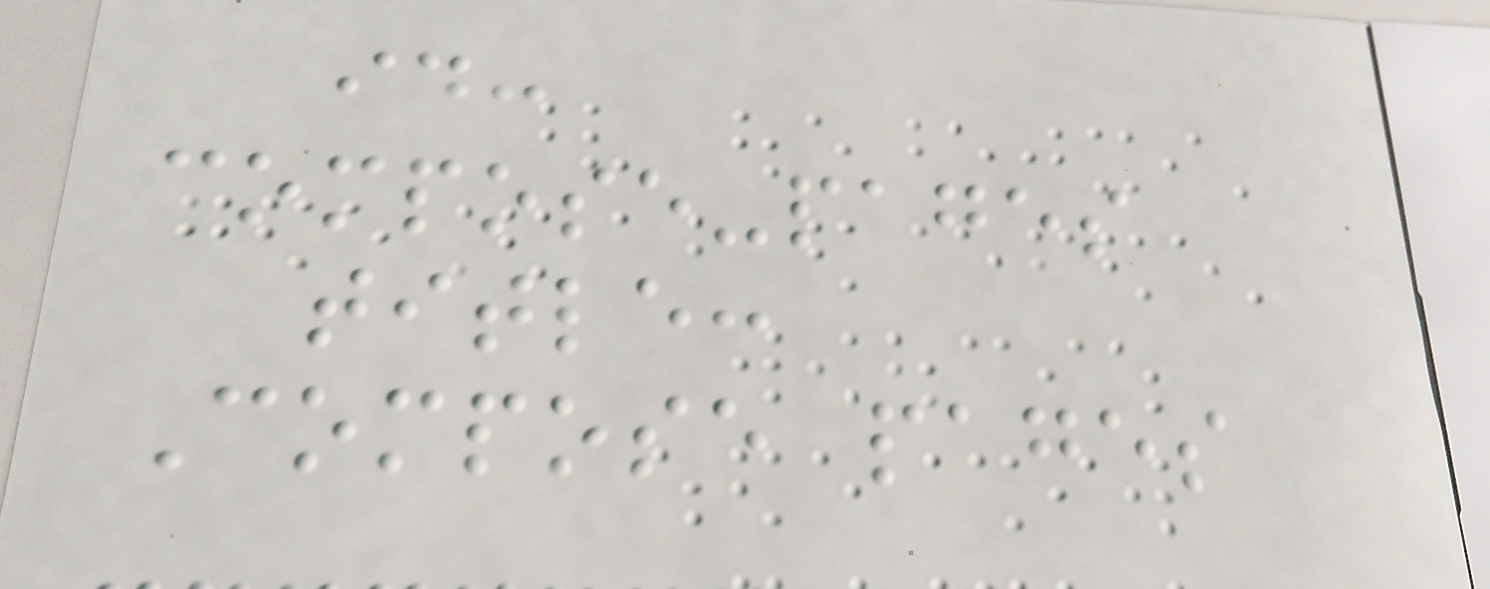id:
compose-pages
title:
Compose pages
